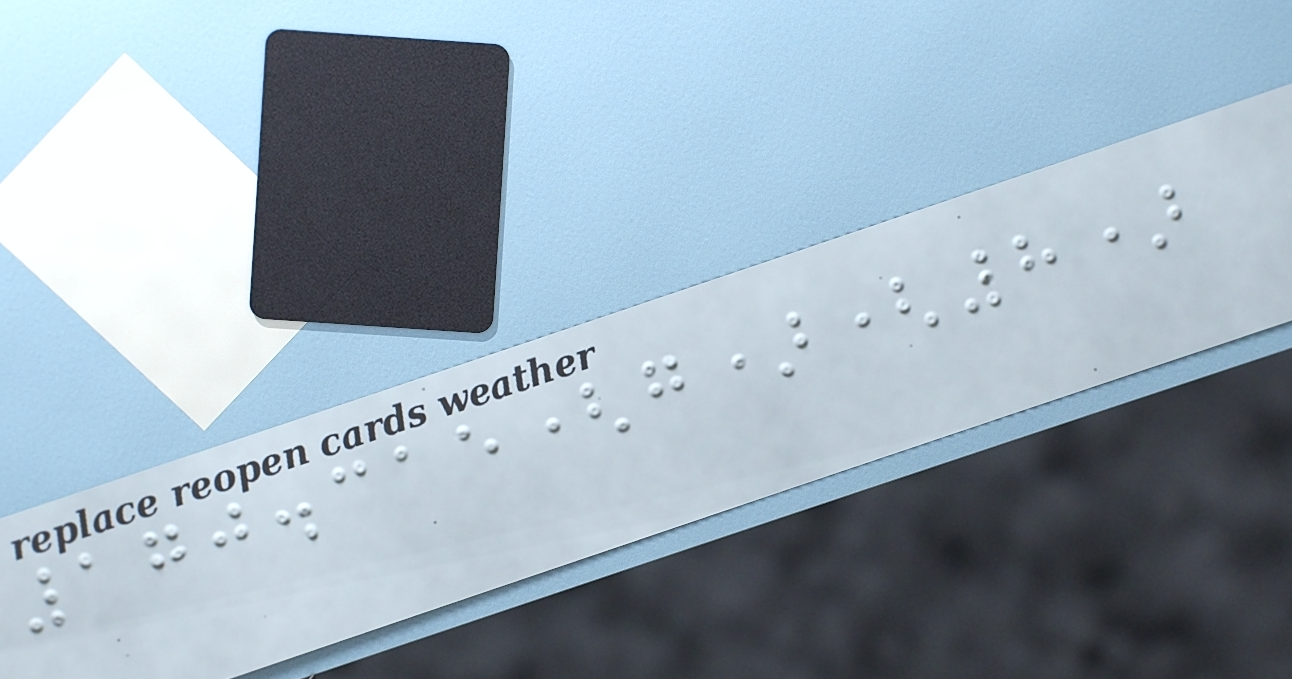170.315(g)(8)
